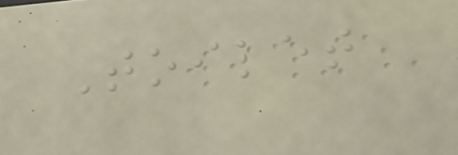Toilet
